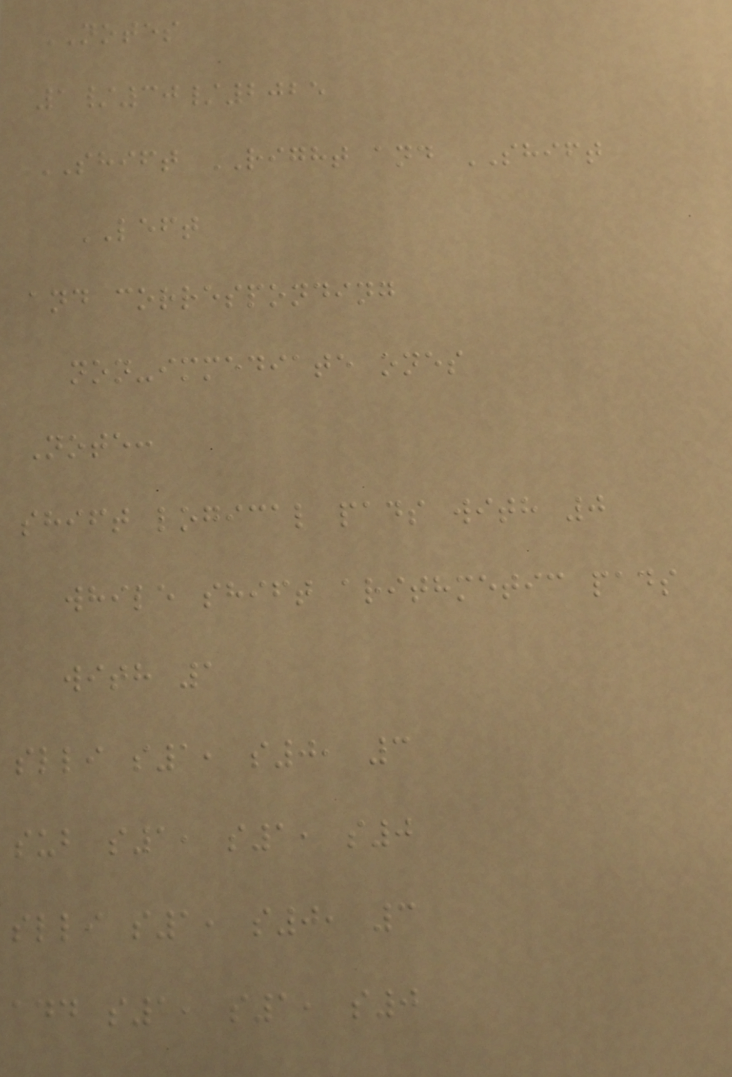NOTES
1/30/2025
SHIFT RIGHT and SHIFT
LEFT
and corresponding
non-immediate ones
Note:
shift logical pads with 0
while shift arithmetic pads
with 1
slli s1, s0, 3
sub s1, s1, s0
slli s1, s0, 3
add s1, s1, s0
